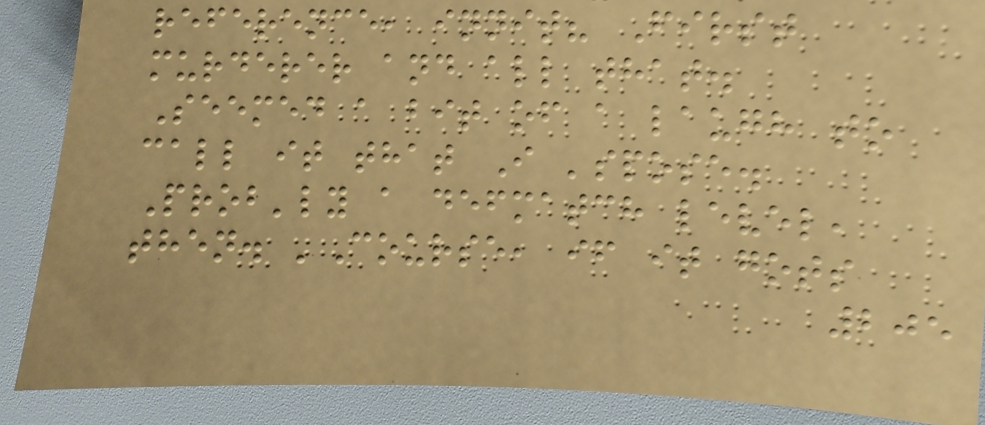reference, innit? First
murderer and all that.
Seemed a bit of a laugh to
call it that I 'spose.
Prob'ly a defmatch level,
then. 'Course, if it gots
205
